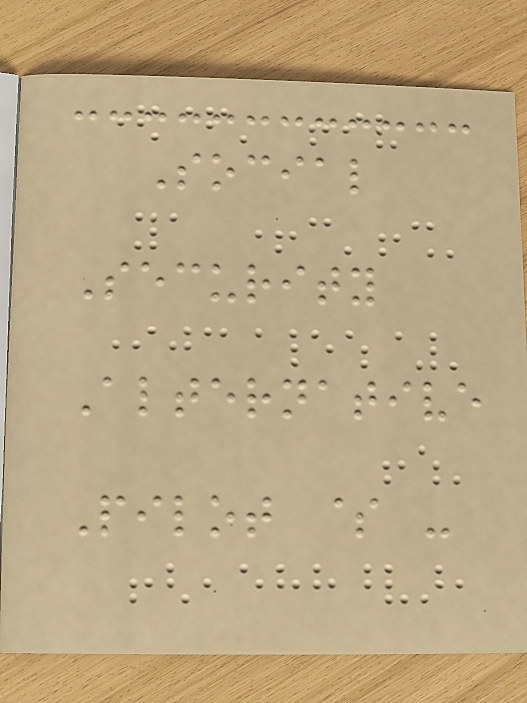Social
Security
Alternative
Pilot $ -
